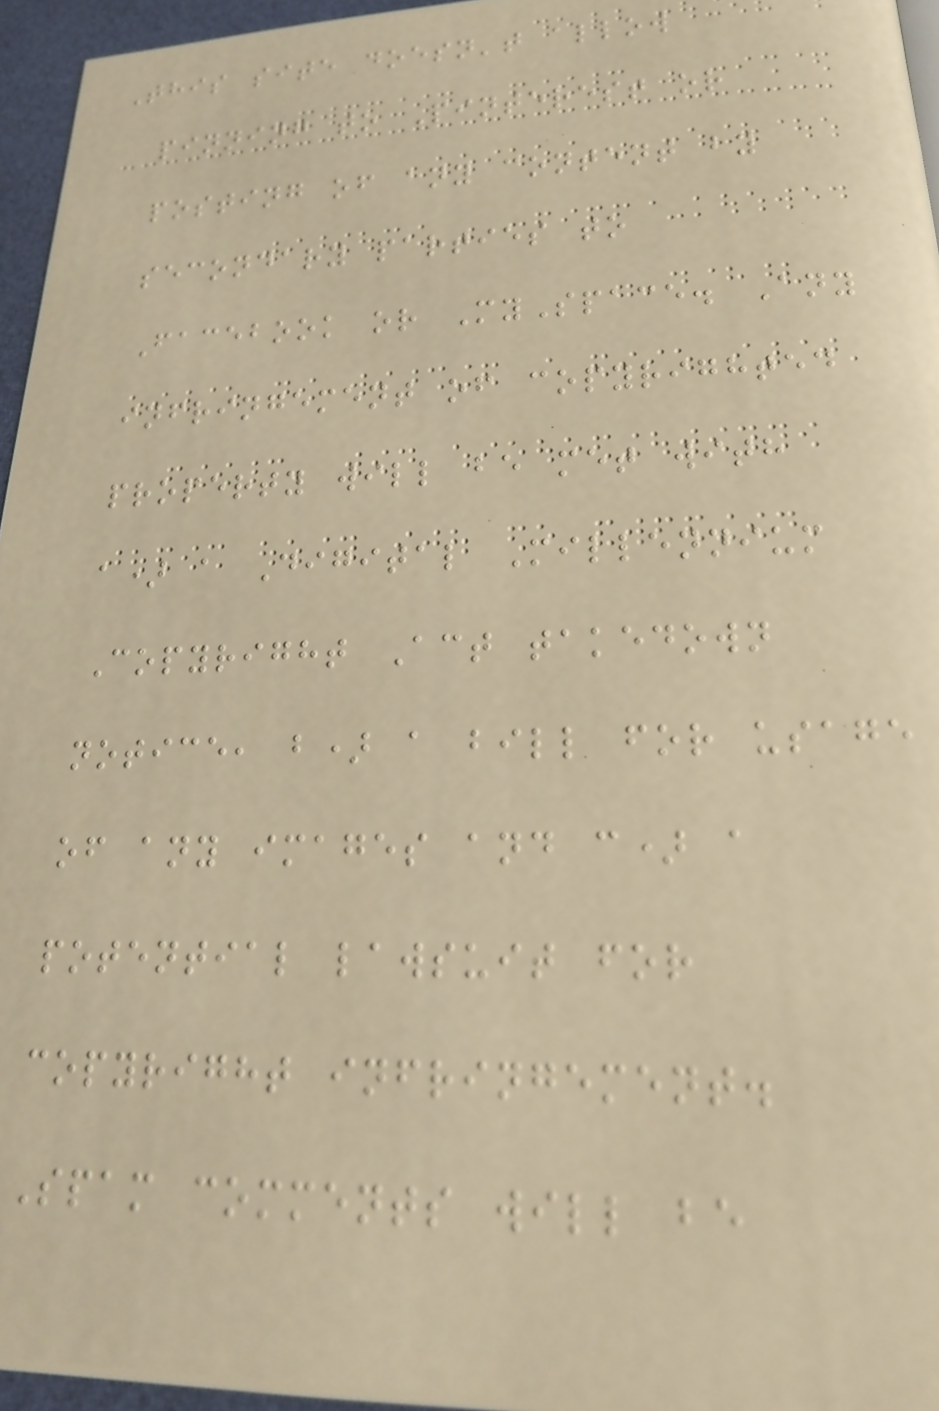This site doesn't allow
pinning to Pinterest or
posting of any content by
secondary parties to
Facebook or MySpace. Any
infringement of copyrighted
property will be met with
a) a Digital Millennium
Copyright Act takedown
notice, b) a bill for usage
of any images and c) a
potential lawsuit for
copyright infringement.
Spam comments will be
